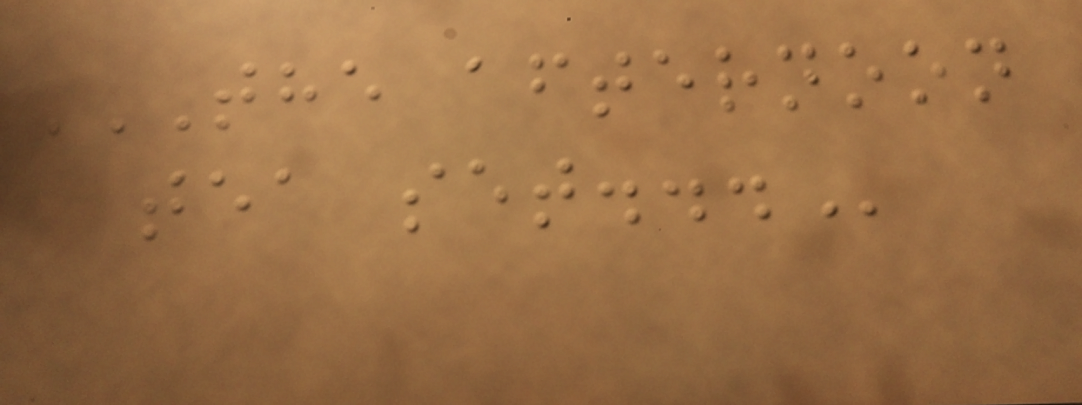THE AFTERNOON
TEA SET...
